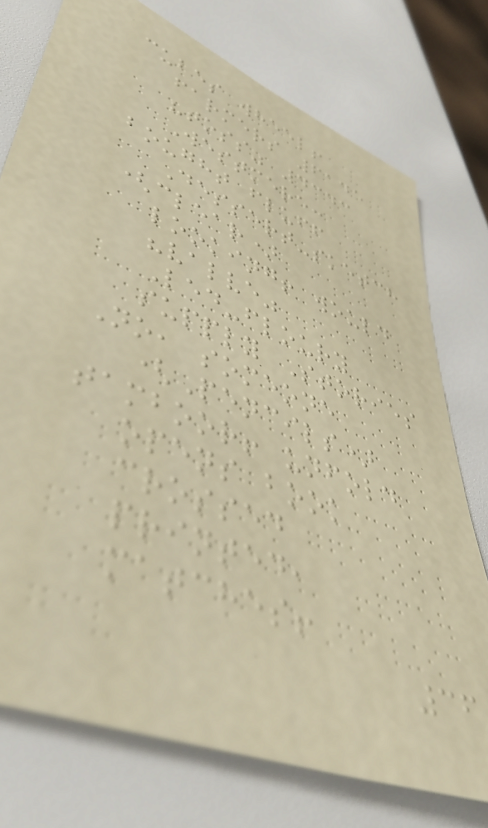cubes wheel!
farmers 6145
"toss" 4343
Westmere:
bought fluff
Dessert-sketch
(clear)
looking! would
"valve"
Led-floury
supply Stories
No, someone
(Pencils)
tamboor! unfold
opens book
crossed
printed,
matches!
36
